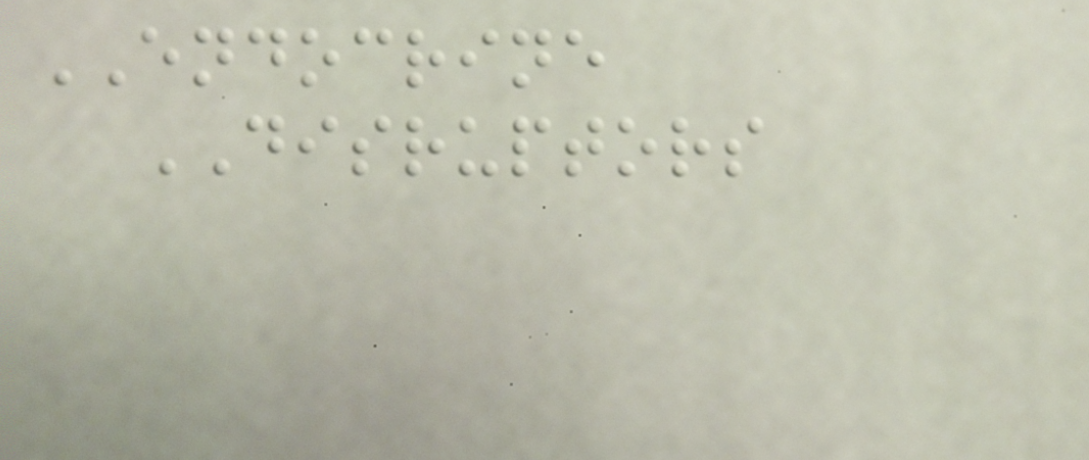ENDOCRINE
DISRUPTORS
